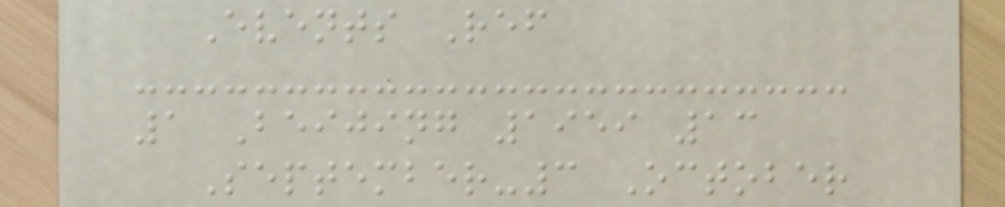Events Ref
1 Beijing 1959 13
September-3 October
